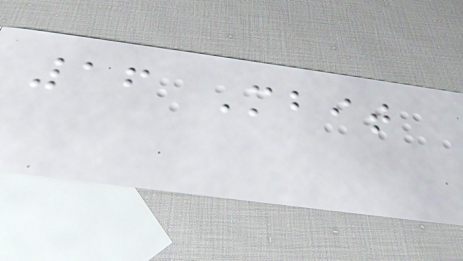16 Mbit
